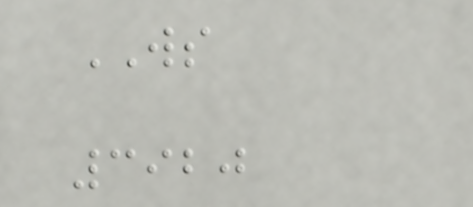WS
3920
